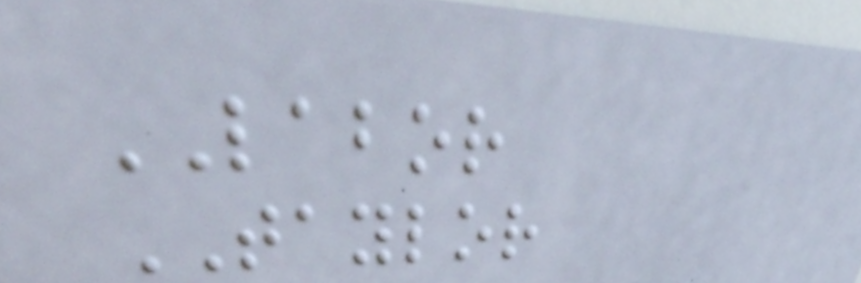LABOR
TAYLOR
